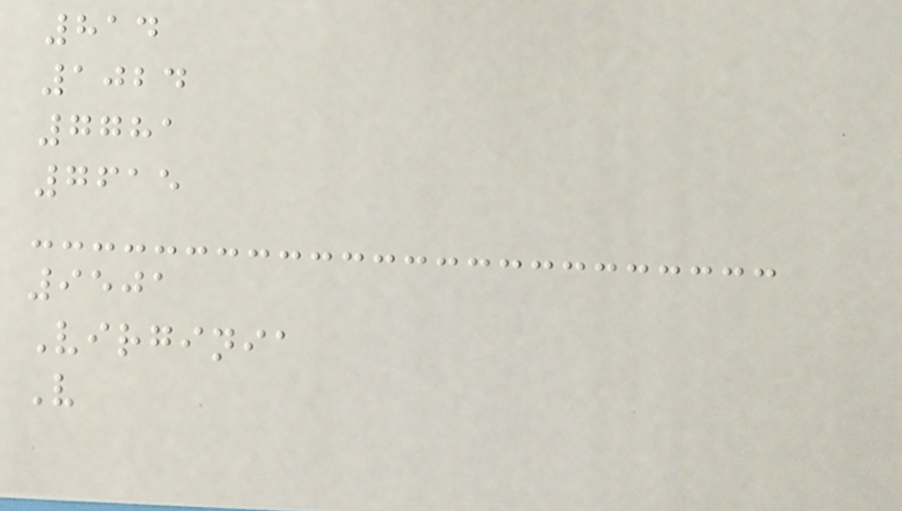814
1024
7781
7615
9501
Virginia
V
